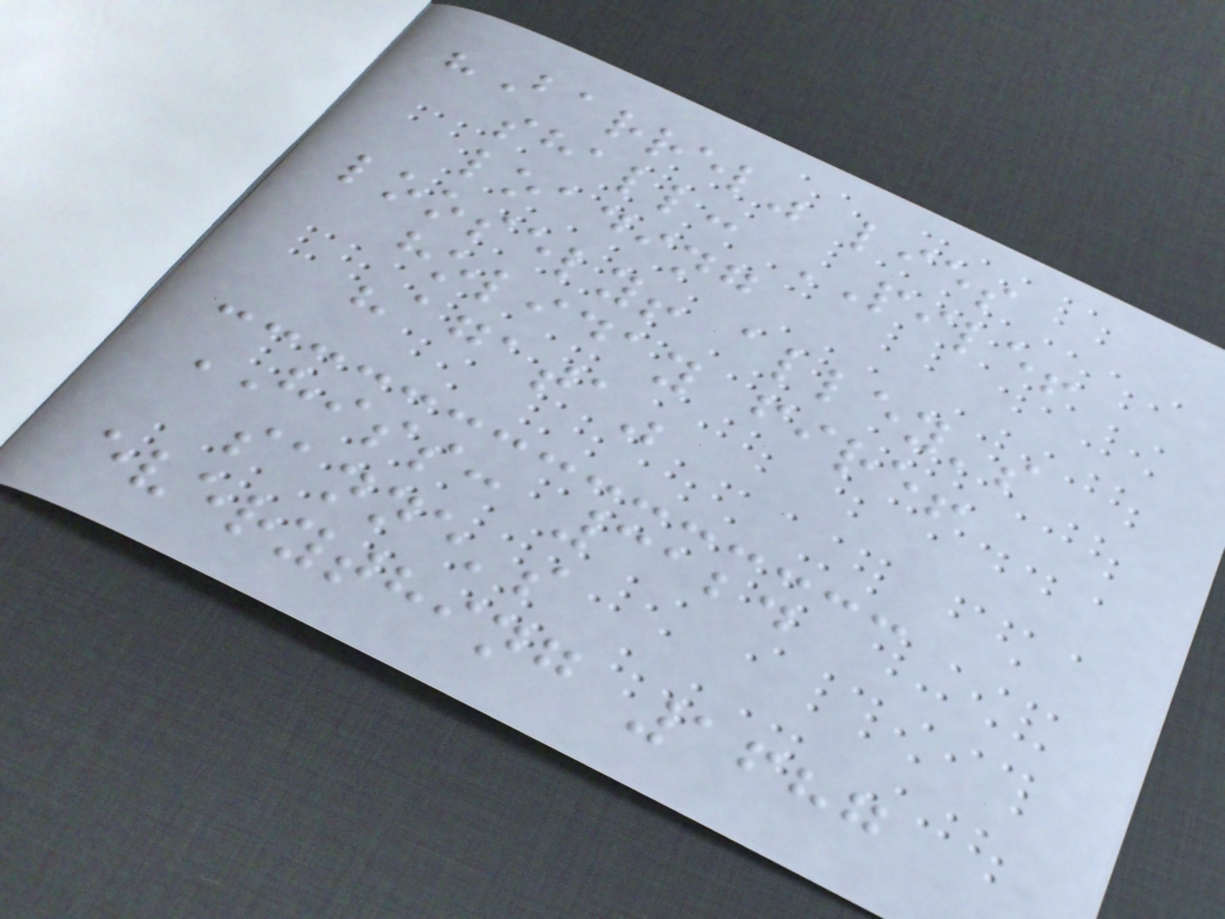"Barrel" lies
shall: PILE!
loading
loosely! alley's
holiday fire!
"agata"
HISS: 3124
sanne's
everything 1687
